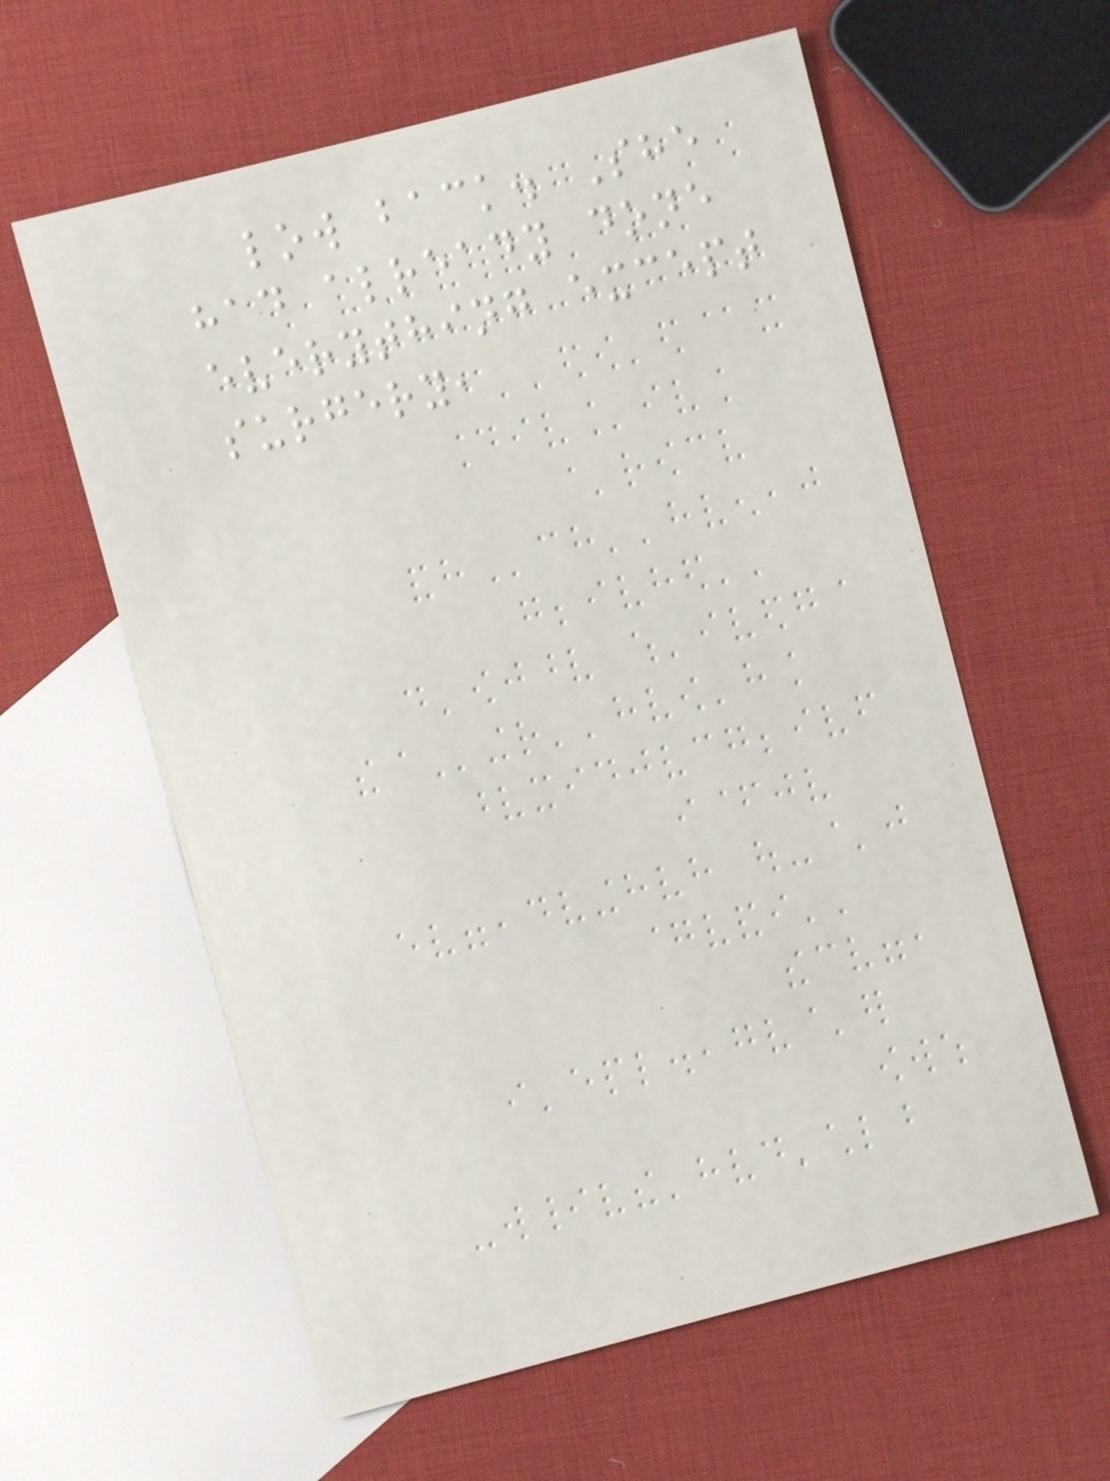low back. She
had already done
everything except
surgery,
